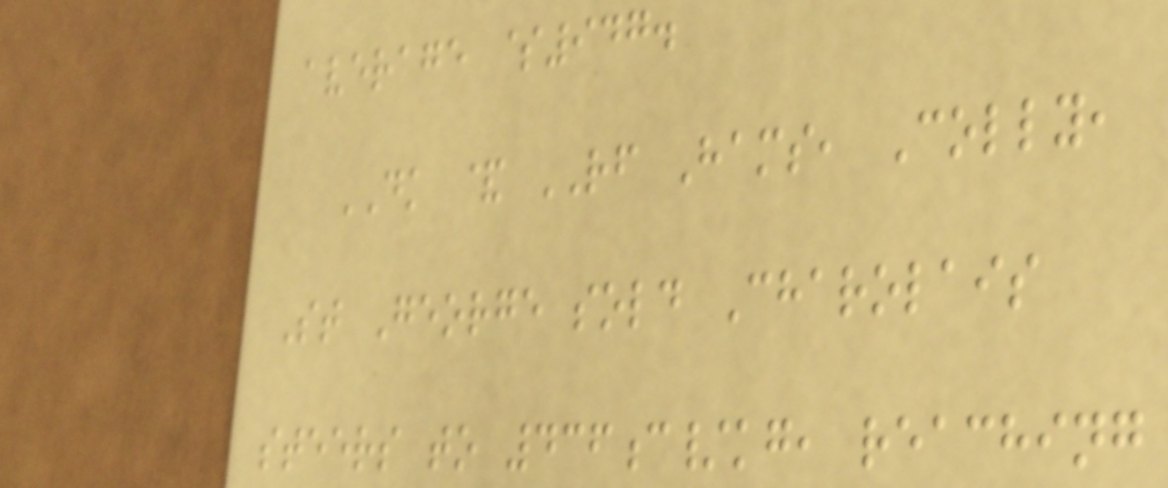average $947.
DK & RF Hams, Colly,
St George sold Charolais
steers to 436c/kg, reaching
